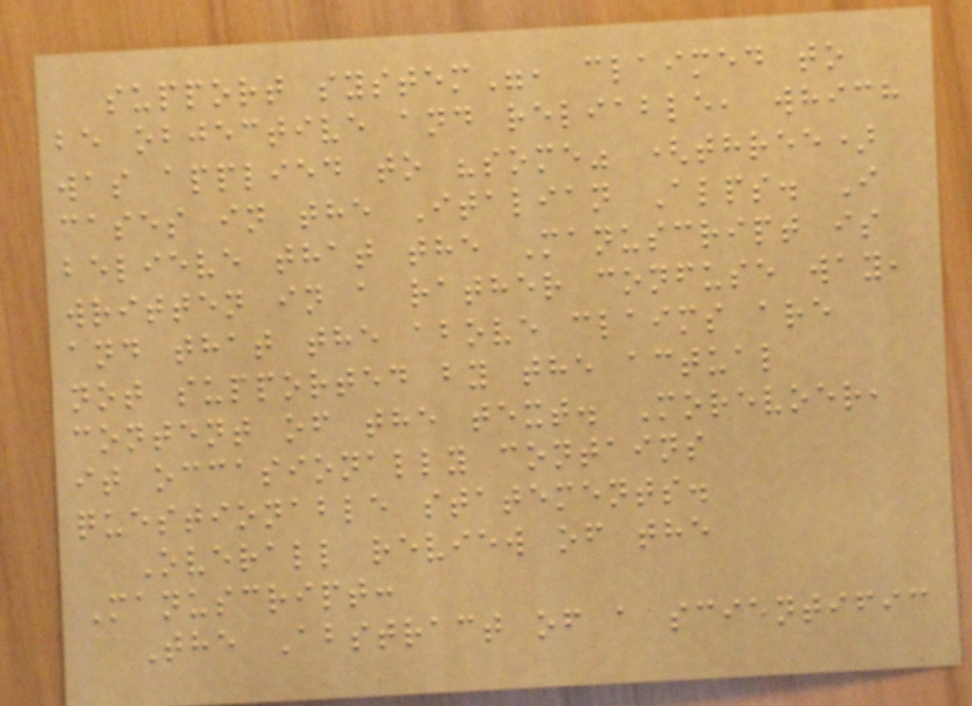support system", claimed to
be objective and reliable, which
was applied to "some" (three)
cases in the Italian Alps. I
believe that the Manuscript is
written in a rather confuse way,
and that the above claims are
not supported by the actual
content of the text. Morevoer,
it occasionally contains
questionable statements.
Overall review of the
Manuscript:
The Abstract of a scientific
